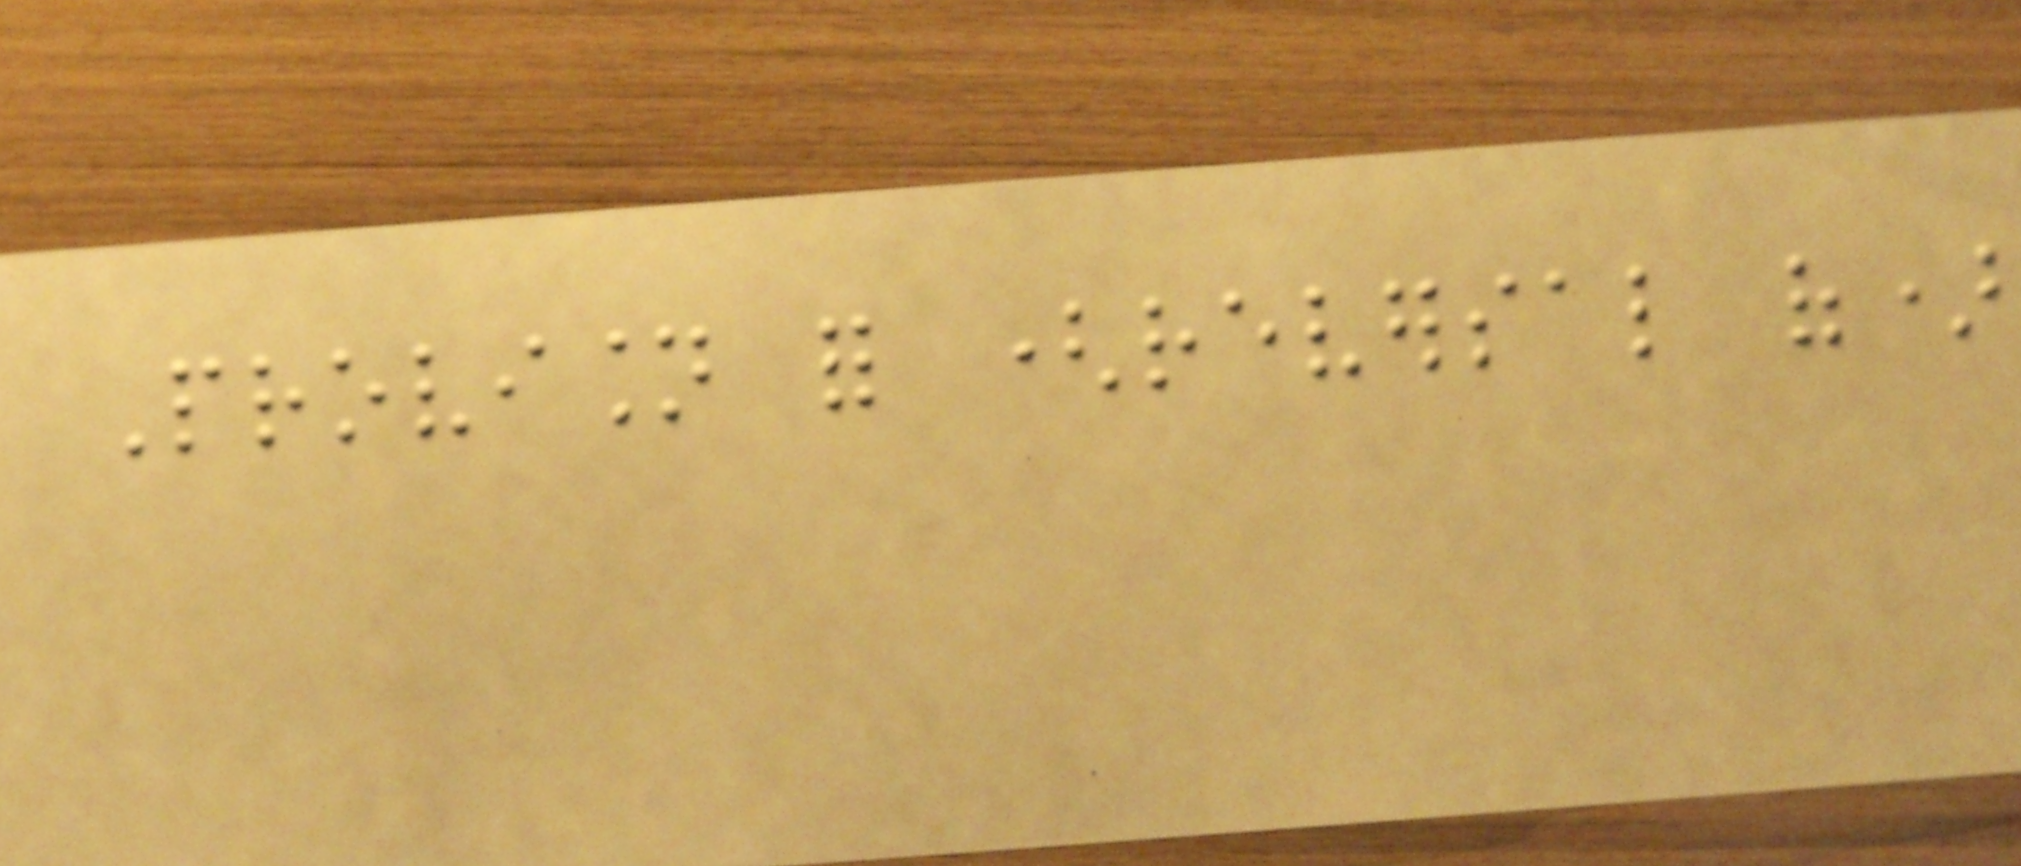Provision for (reversal of)
